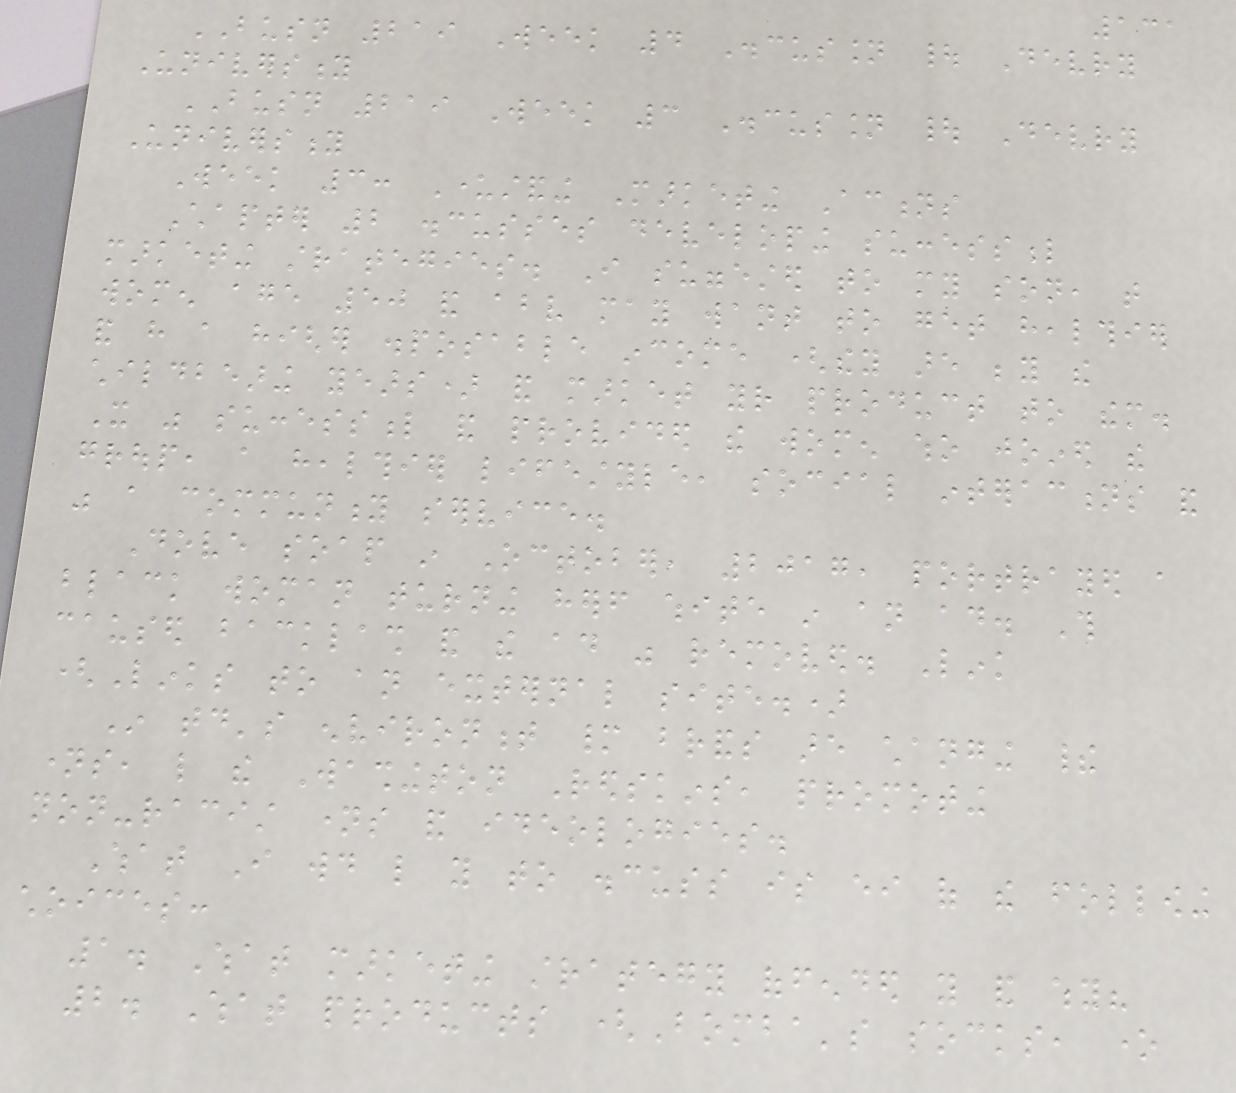131
BUSN 219 Week 4 Discussion | Devry
University
BUSN 219 Week 3 Discussion | Devry
University
Week 3: Understanding Marketing Actions
Chapter 2 discusses developing successful
marketing strategies. I suggested to my son, that
women age 50 and above may want to get healthier
and have a higher disposable income (they are beyond the
childbearing years) and market your product to them.
It was successful and provided the women who joined the
group, a healthier lifestyle, social interactions and
was a community service.
Dove soap in October, 2017, portrayed a
black woman turning herself white in an ad. This
caused backlash and the ad was removed. Link
(Links to an external site.)
In today's environment many brands are changing their
names, like the Washington Redskins, promoting
non-racist names and ideologies.
What I would like you to discuss is either of the following
choices:
1. What marketing strategy offended you and why?
2. What products (Bomba's socks, one
